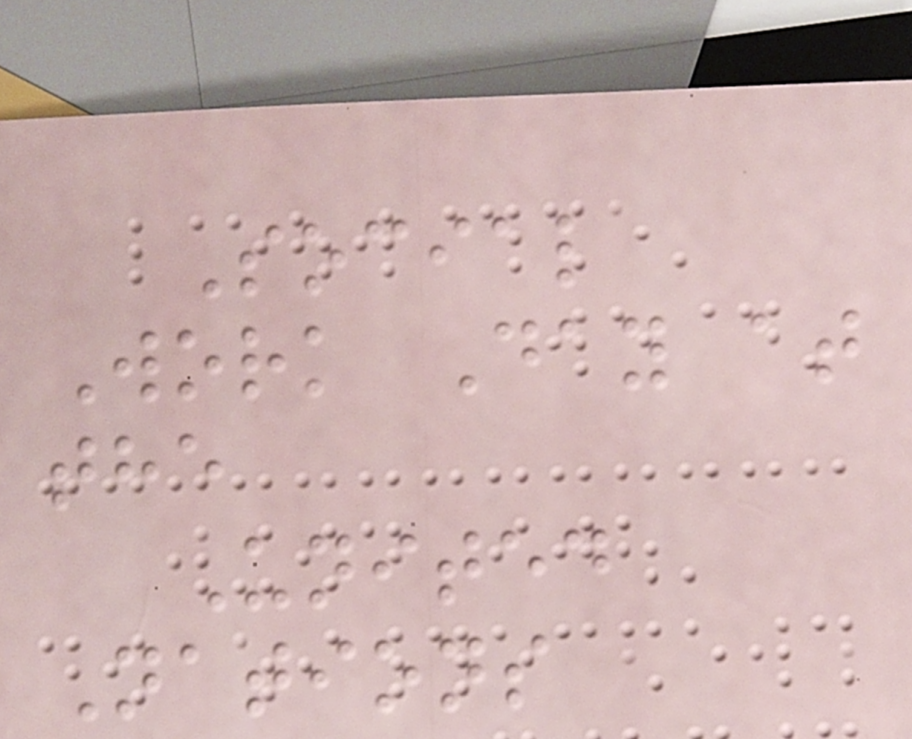Social
Work Day at
the
United
Nations
